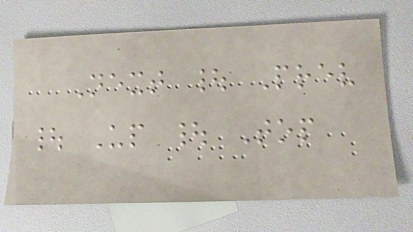Next | Prev
| Up | Top
